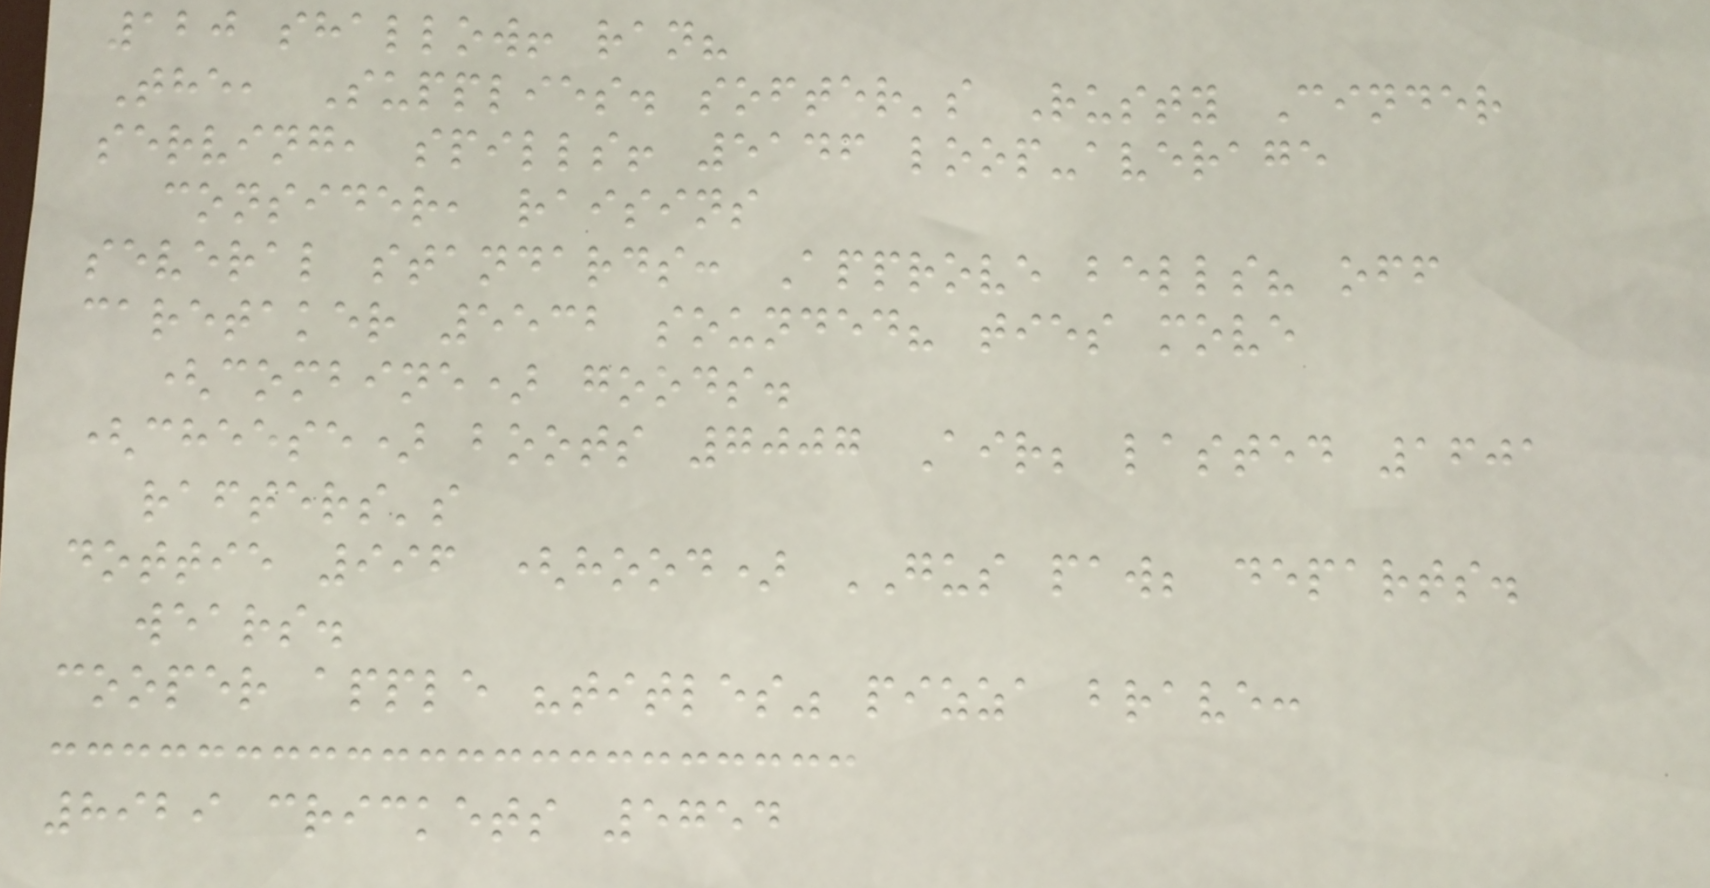120 shallow! ran?
The, Supplies. softer's Rusty Cinder
serving, spills! 5146 loop-average
consider, raisins
several standards: Approve bells? off
caretaker 5532 sounded? ties move
(combine) goods.
(cheese) boots 7007 Air; lasted 1601
rafters's
dottie 996 (hood) GUS paw; departs.
wears.
cooper apple "titles" pizza brave:
8929 crickets 5754
